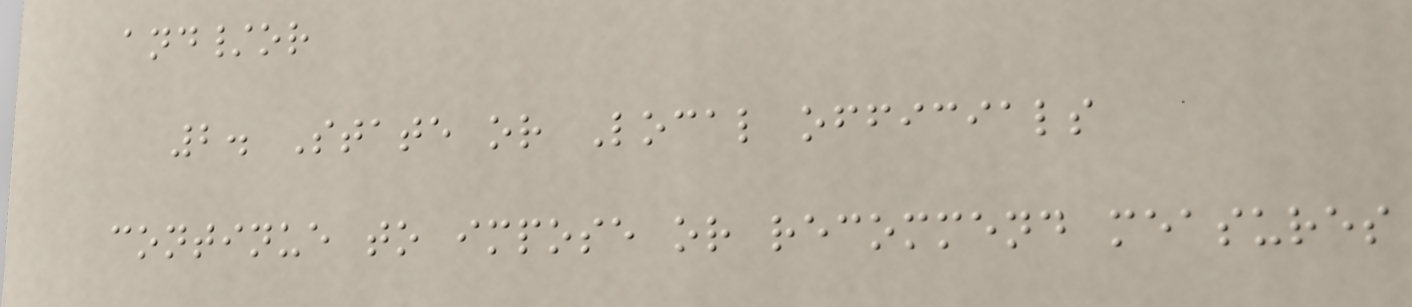and/or
2. State or Local officials
continue to impose or recommend measures
